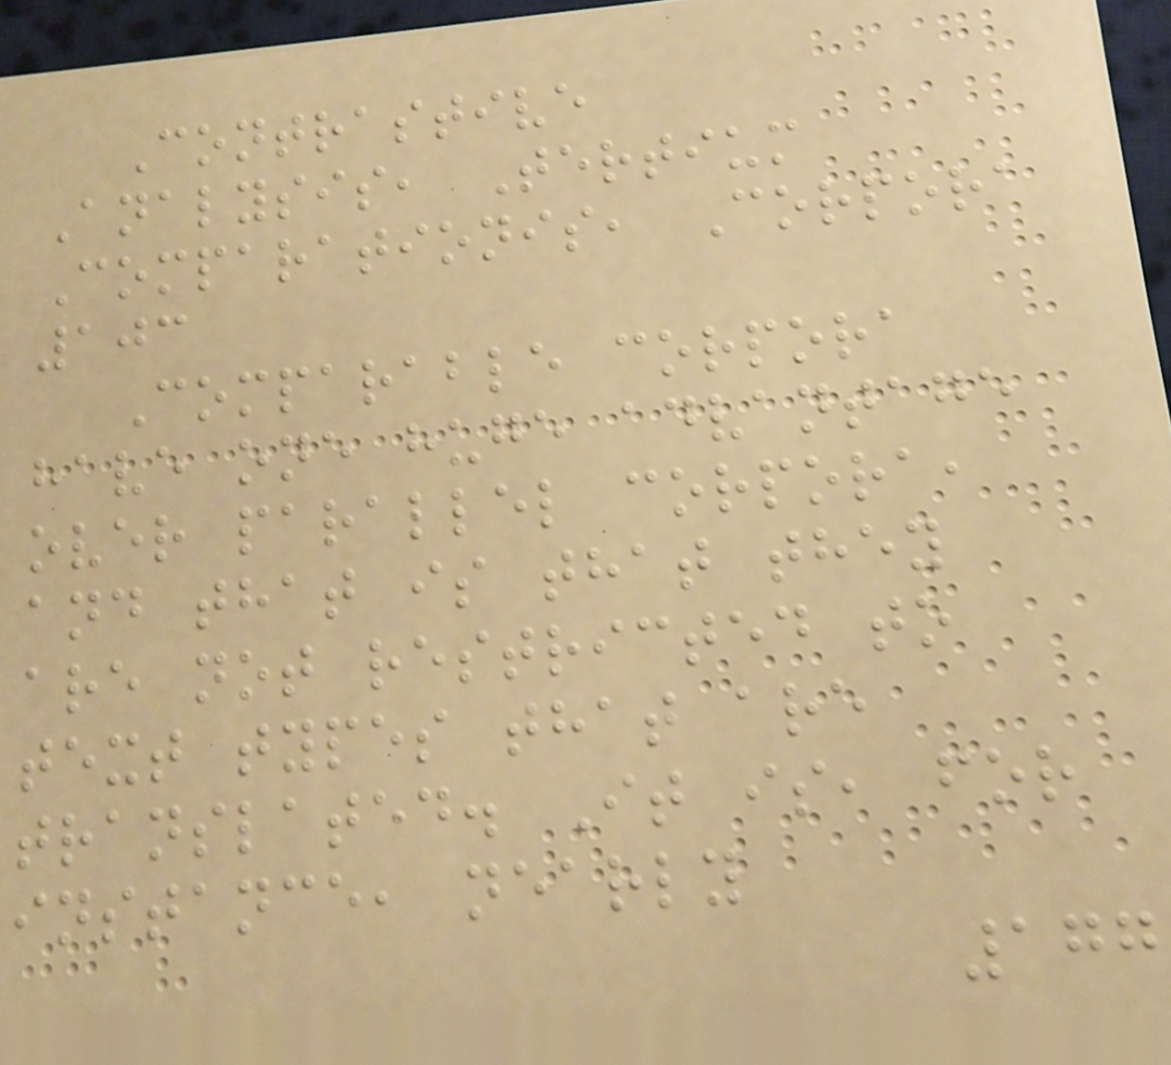Contrastive
Analysis, Tertium
Comparationis, Corpora
103
Comparable corpora
have one huge advantage
over parallel corpora,
and that is that they
are not restricted to
text types that are
translated. It is, for
instance, nearly
177
